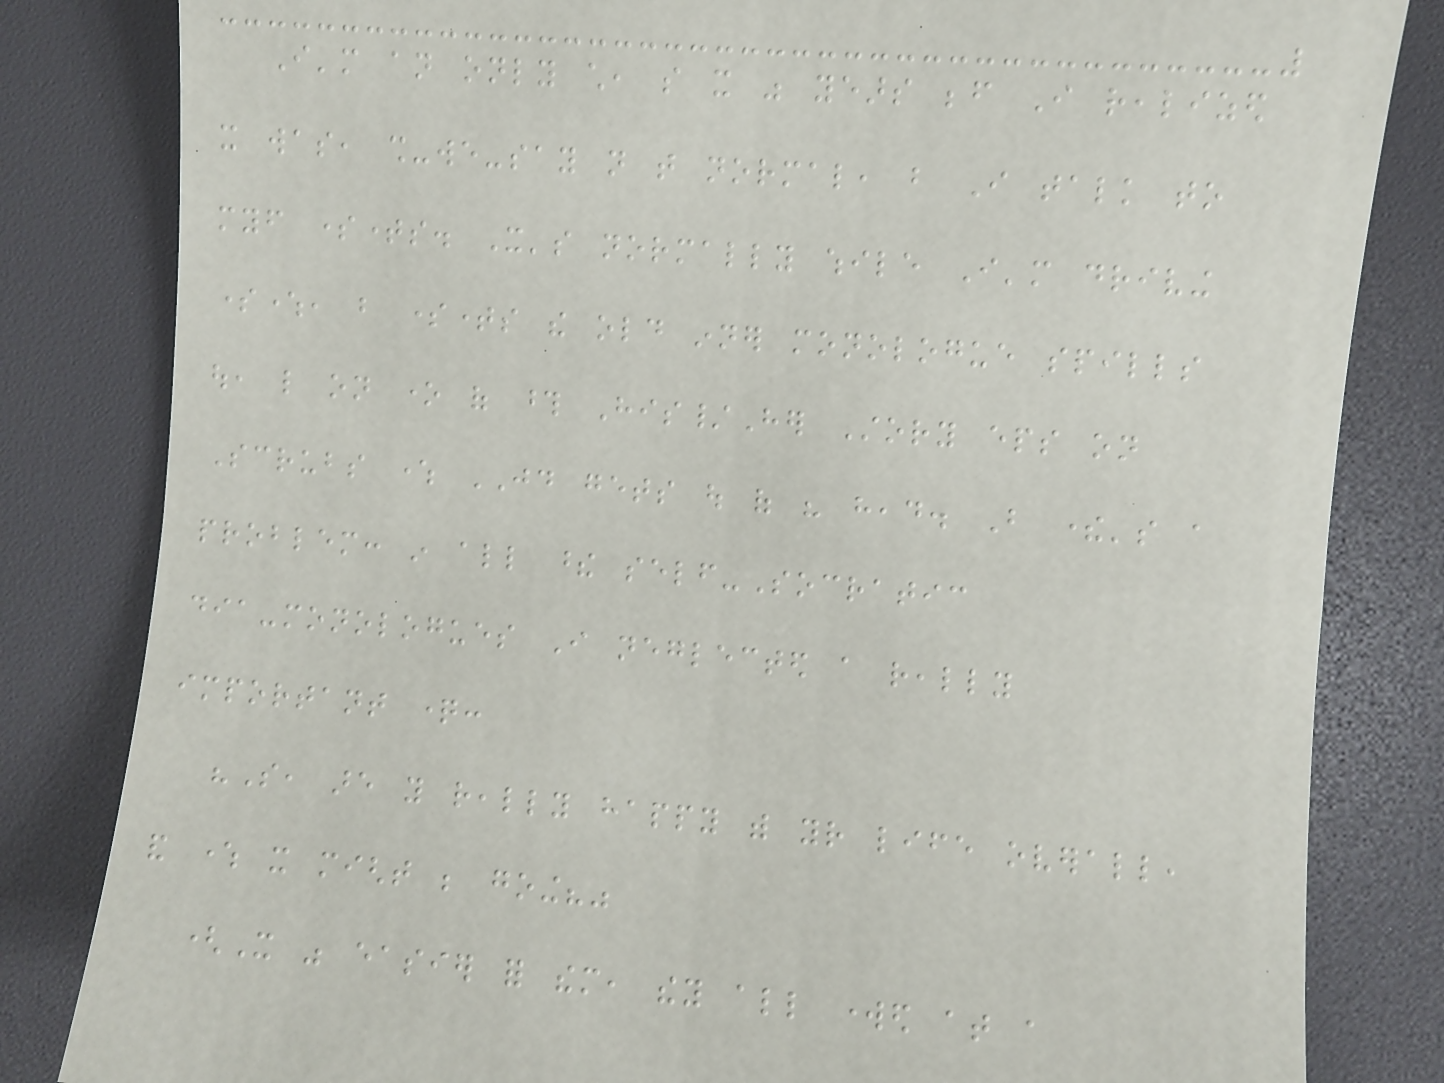I'm an only child, so it was years before I realized
it was, shall-we-say not that normal, but I talk to
myself sometimes. It's normally while I'm driving
somewhere, but sometimes the old inner monologue spills
out, like on one of those His/Her Story eps on
Scrubs where JD gets out of his head. But there's a
problem: in all these self-Socratic
dia-monologues I neglected a really
important question:
"So, are you really happy with your life overall,
and where it might be going?"
(It was easier for them, they all worked at a
